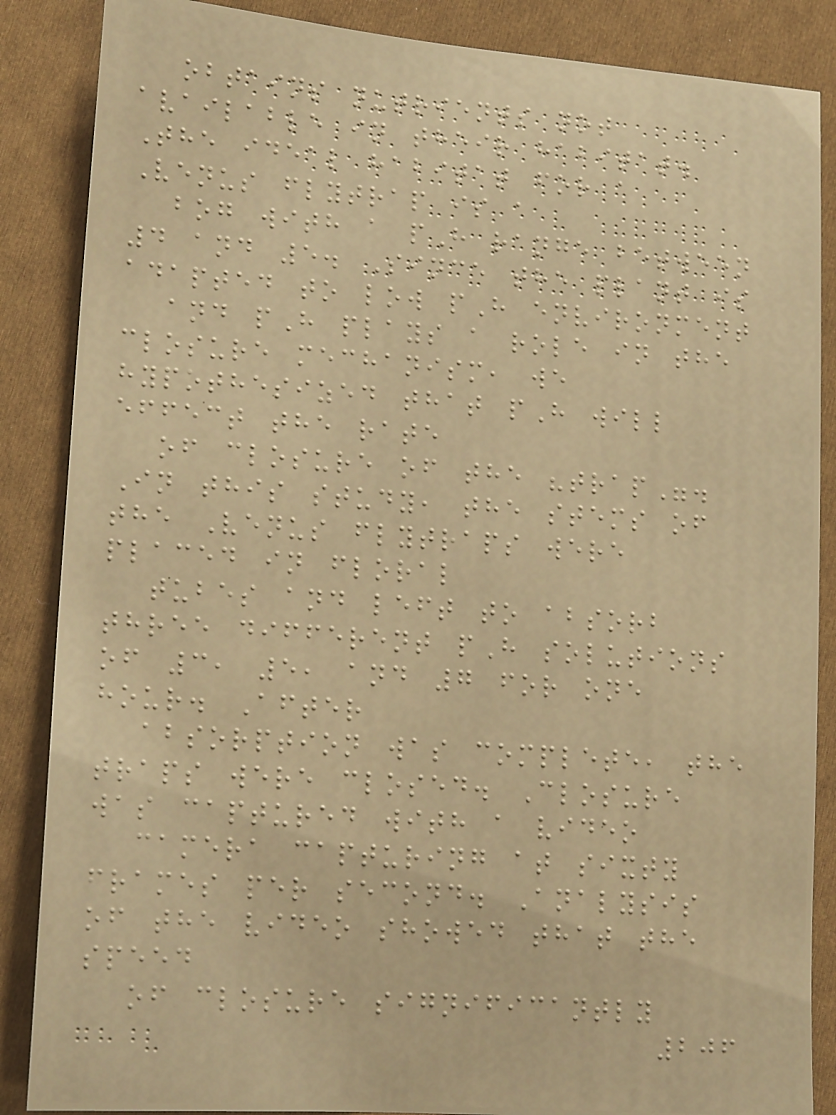obtains nutrients not
available in their habitat.
The ideal habitat for a
Venus flytrap is a
bog with a pH range between
4 and 5. Since the plant is
adapted to low pH environment
and pH plays a role in the
closure mechanism, we
hypothesized that pH will
effect the rate
of closure of the "trap".
In this study, the stems of
the Venus flytraps were
placed in floral
tubes and left to absorb
three different pH solutions
of 3, 5, and 7 for one
hour. After
absorption was complete, the
traps were closed. Closure
was captured with a video
camera capturing at sixty
frames per second. Analysis
of the video showed that the
speed
of closure significantly
206
